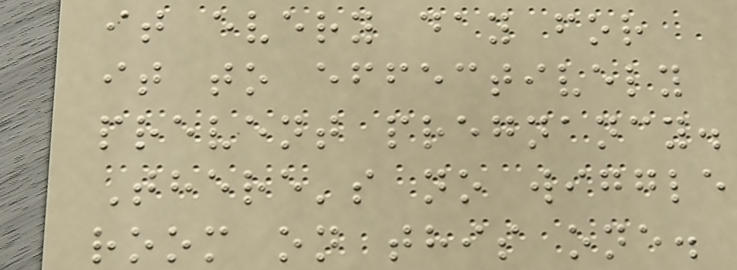it every day for
it to effectively
prevent pregnancy.
There's no wiggle
room on this one.
